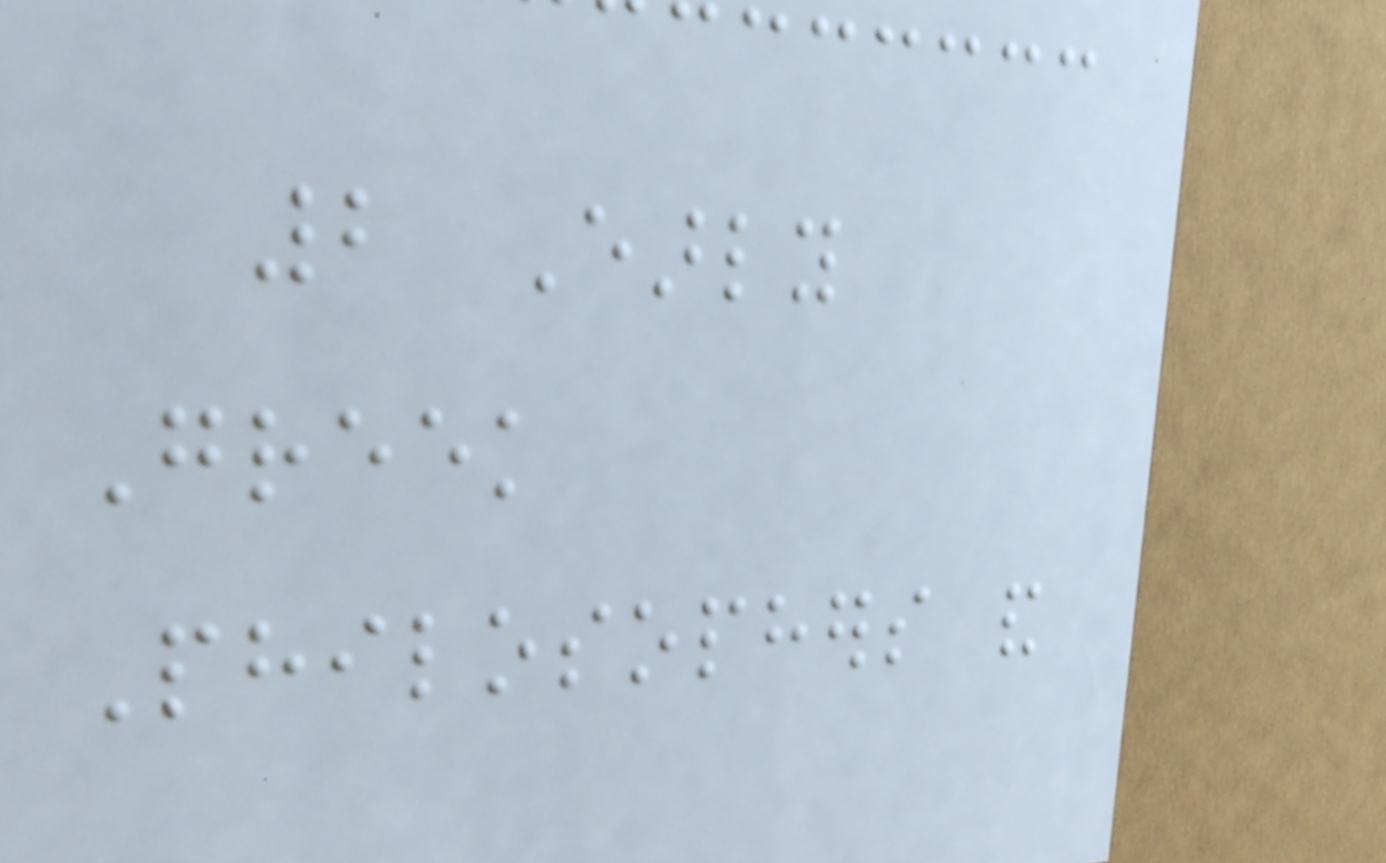2 Early
Greek
Philosophers and
